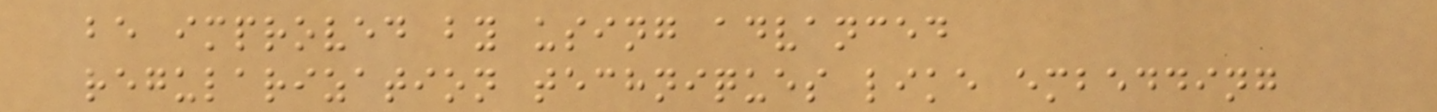be improved by using advanced
regularization techniques like embedding
